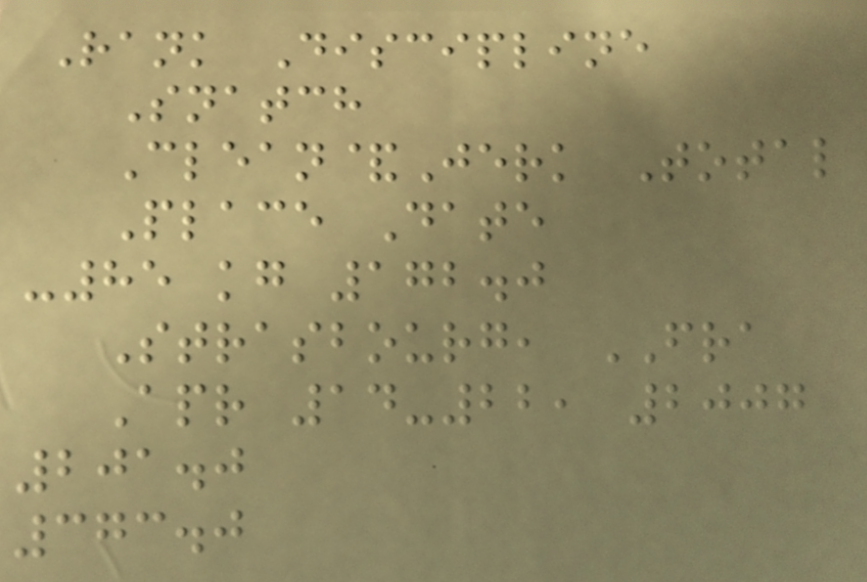Rank Discipline
Snatch
Clean&Jerk Total
Place Date
-85 kg 172.0
Strasbourg, FRA
Apr 14-22, 2007
201.0
373.0
